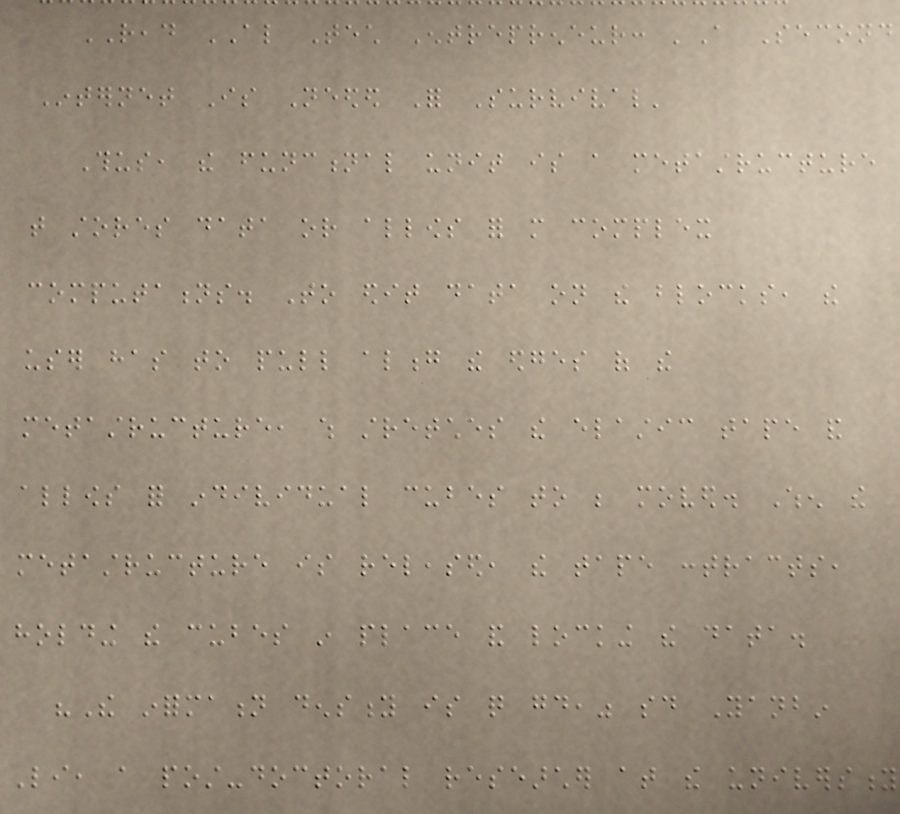READ ALSO Tech Entrepreneur: 'A Second
Internet Is Needed For Survival'
Thus, the functional unit is a metastructure
that stores data or allows for more complex
computations. To edit data on the blocks, the
user has to pull along the edges of the
metastructure, which stretches the elastic tape and
allows for individual cubes to be moved. When the
metastructure is released, the tape contracts,
holding the cubes in place and locking the data.
"The information density is quite good," said Yanbin
Li, a post-doctoral researcher at the university
